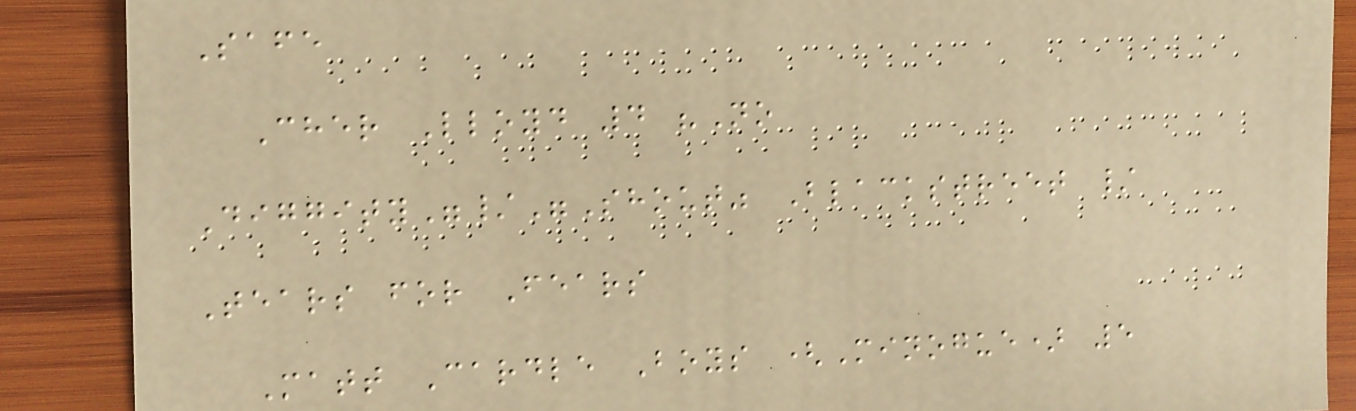Safe
Cher Lloyd 4 "No
Diggity"/"Shout" Blackstreet /
Tears for Fears
Matt Cardle Boys (Minogue) 5
